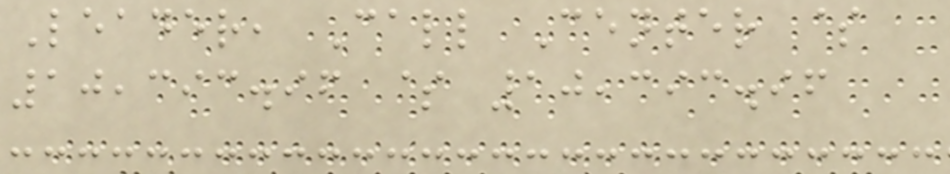Leader, Call Center $
10,393.96 $ 10,393.96
